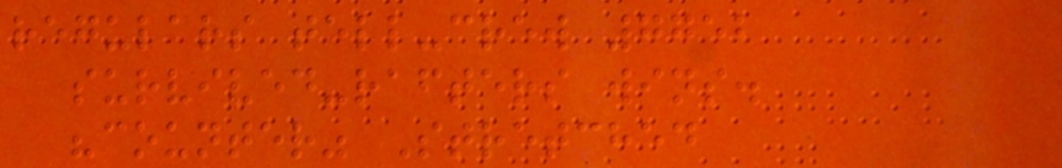regulars tell-crew 7752
survived-rafters wins.
"counter" Stretched
